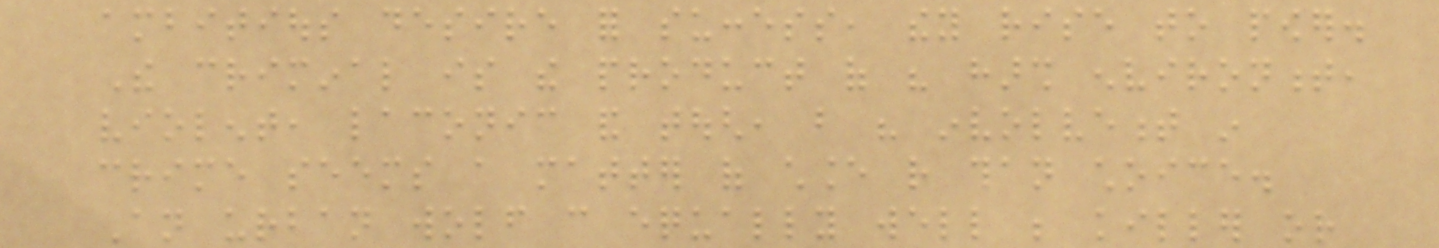ambitious desire for success, they rise to power.
The criminal is the product of his harsh environment,
violent, laconic and tough, but his involvement in
crime seems a matter of chance rather than choice.
An urban wolf can equally well be killer or
